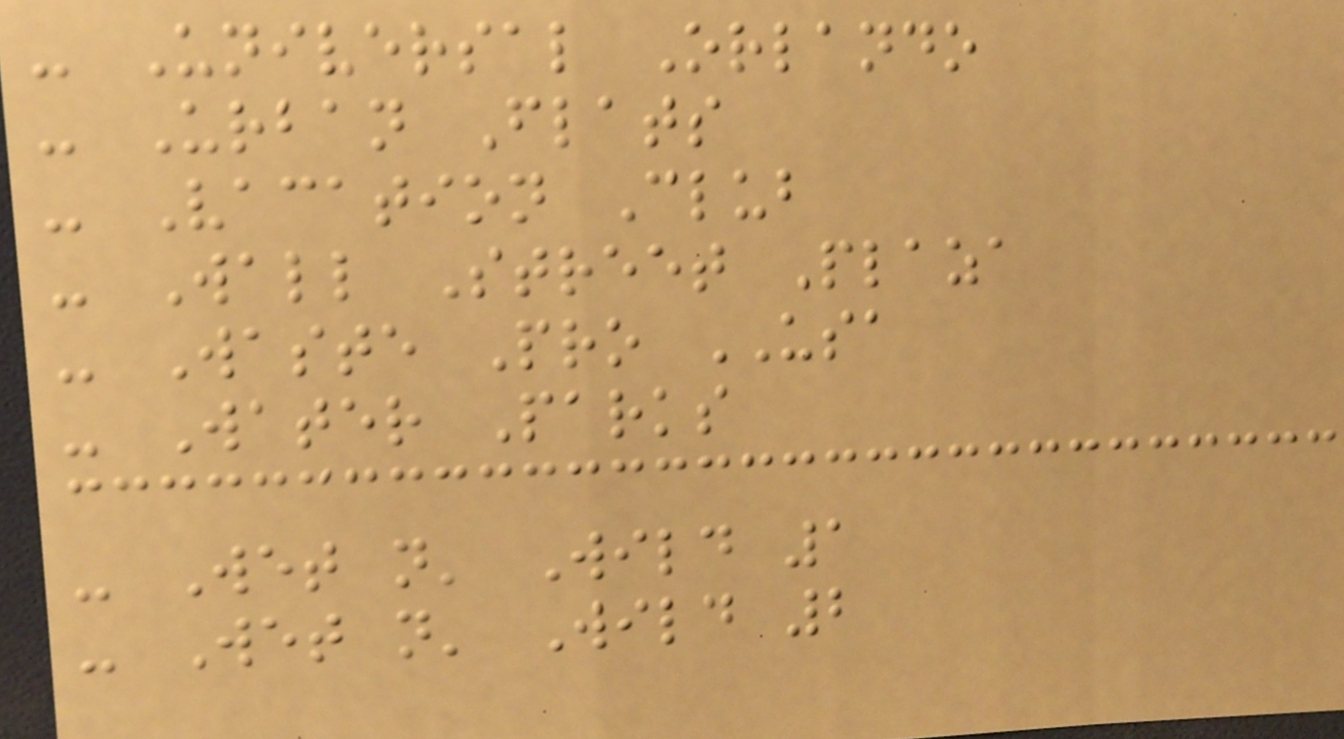- Universal Orlando
- Urban Flats
- Vacation Club
- Wall Street Plaza
- Waste Pro USA
- Water Parks
- Wet n' Wild 1
- Wet n' Wild 2
